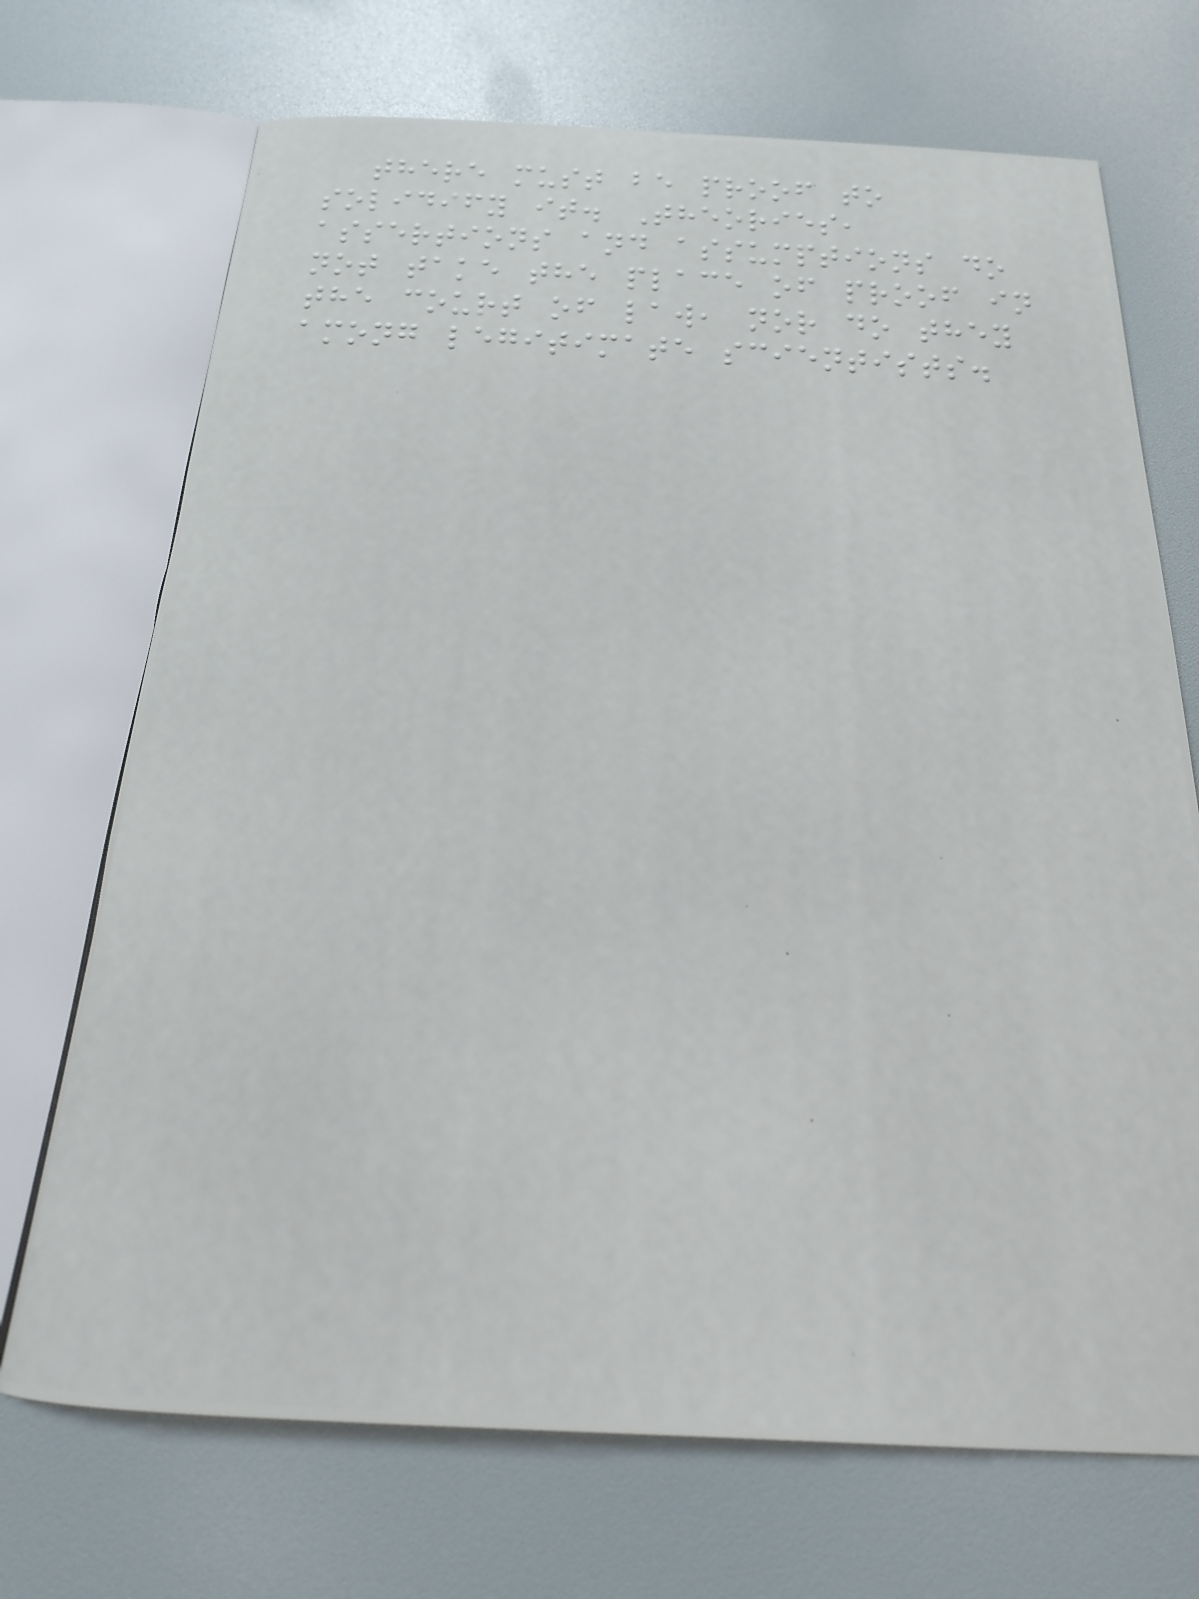there must be proof to
solidify it. Theories,
assertions and assumptions do
not take the place of proof in
the court of law, nor do they
among legitimate scientists.
